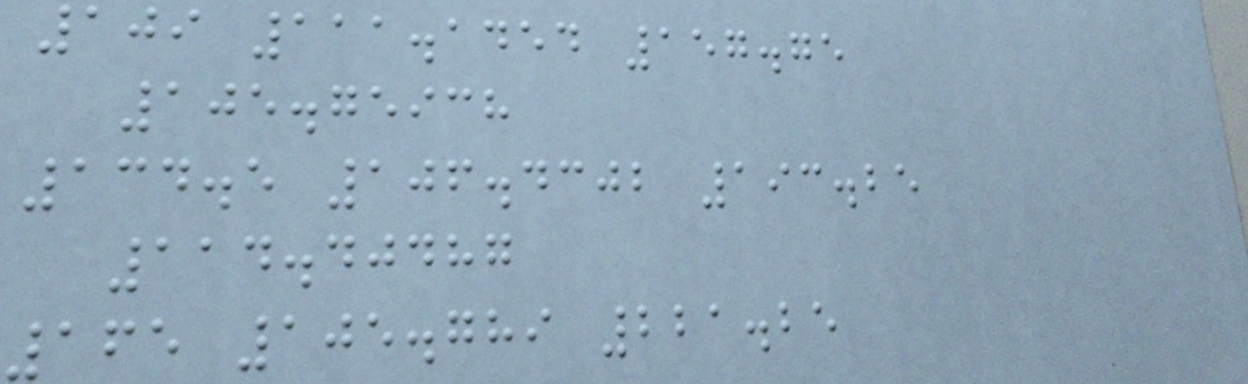109 111.1454 157.75
105.75938
134.5 106.4302 193.25
114.40487
165 105.789 221.25
